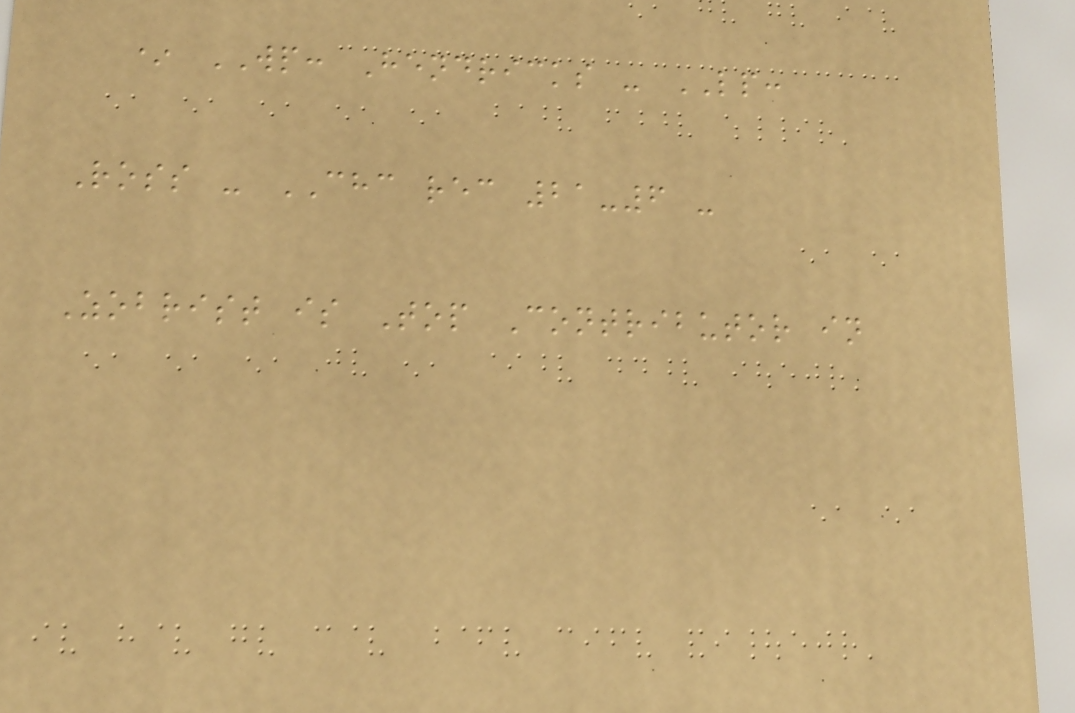* WP: Hendricks - LP:
Ross - CHC rec 21-6 -
Zobrist is Top Contributor in
